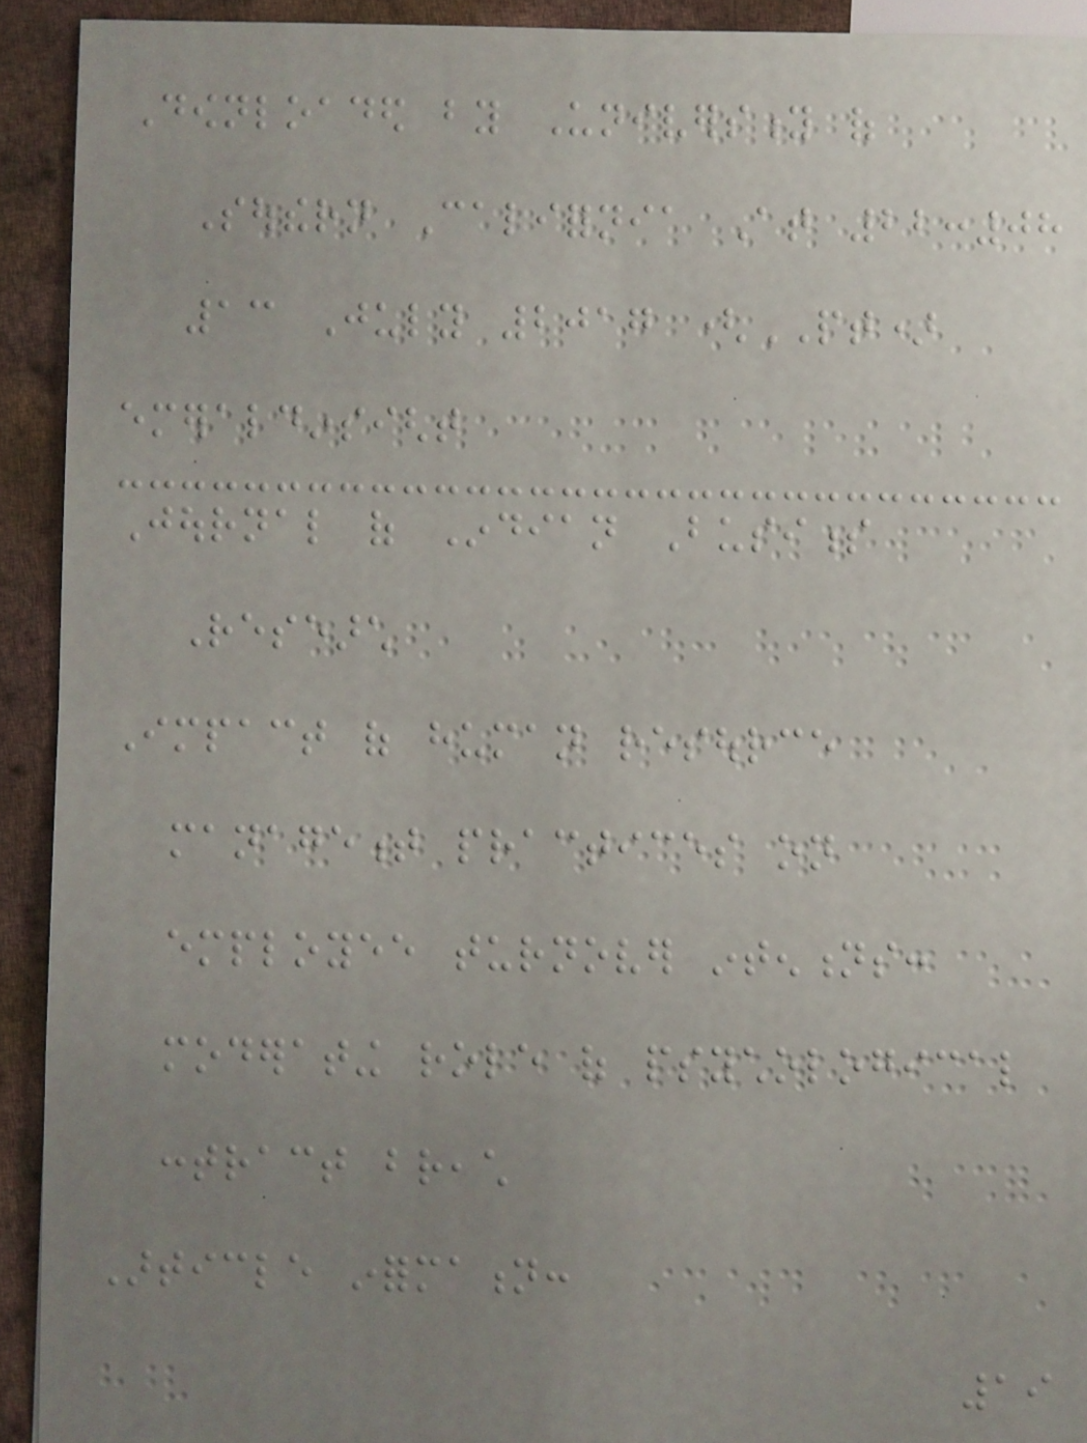Downloaded by University of
Southern California At 22:08
13 July 2017 (PT)
emeraldinsight
Journal of Indian Business
Research
Impact of human resource
management practices on
employee turnover intentions:
moderating role of psychological
contract breach
Article information:
19
